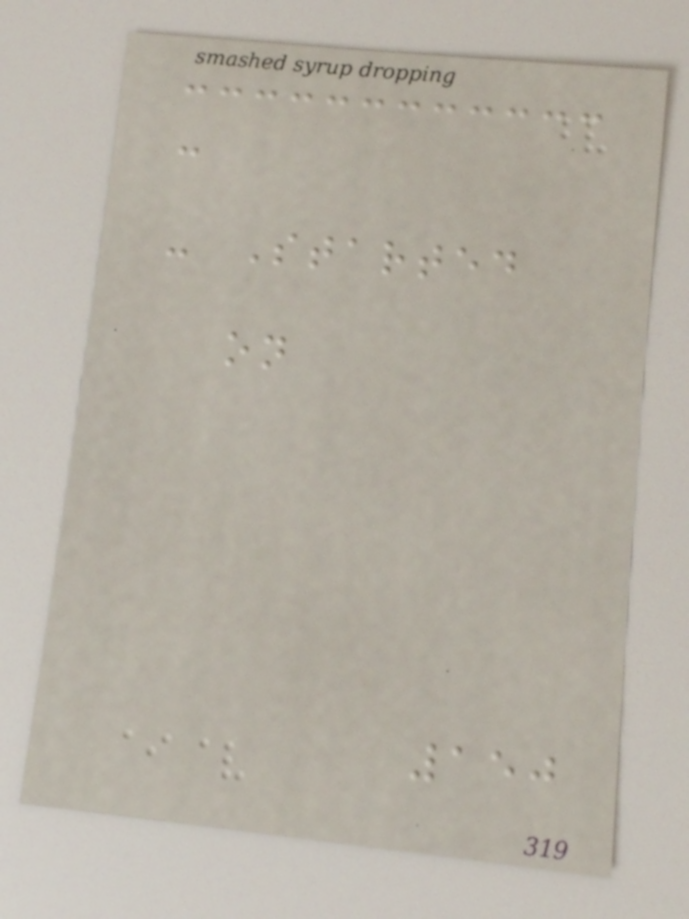-
- Started
on
150
